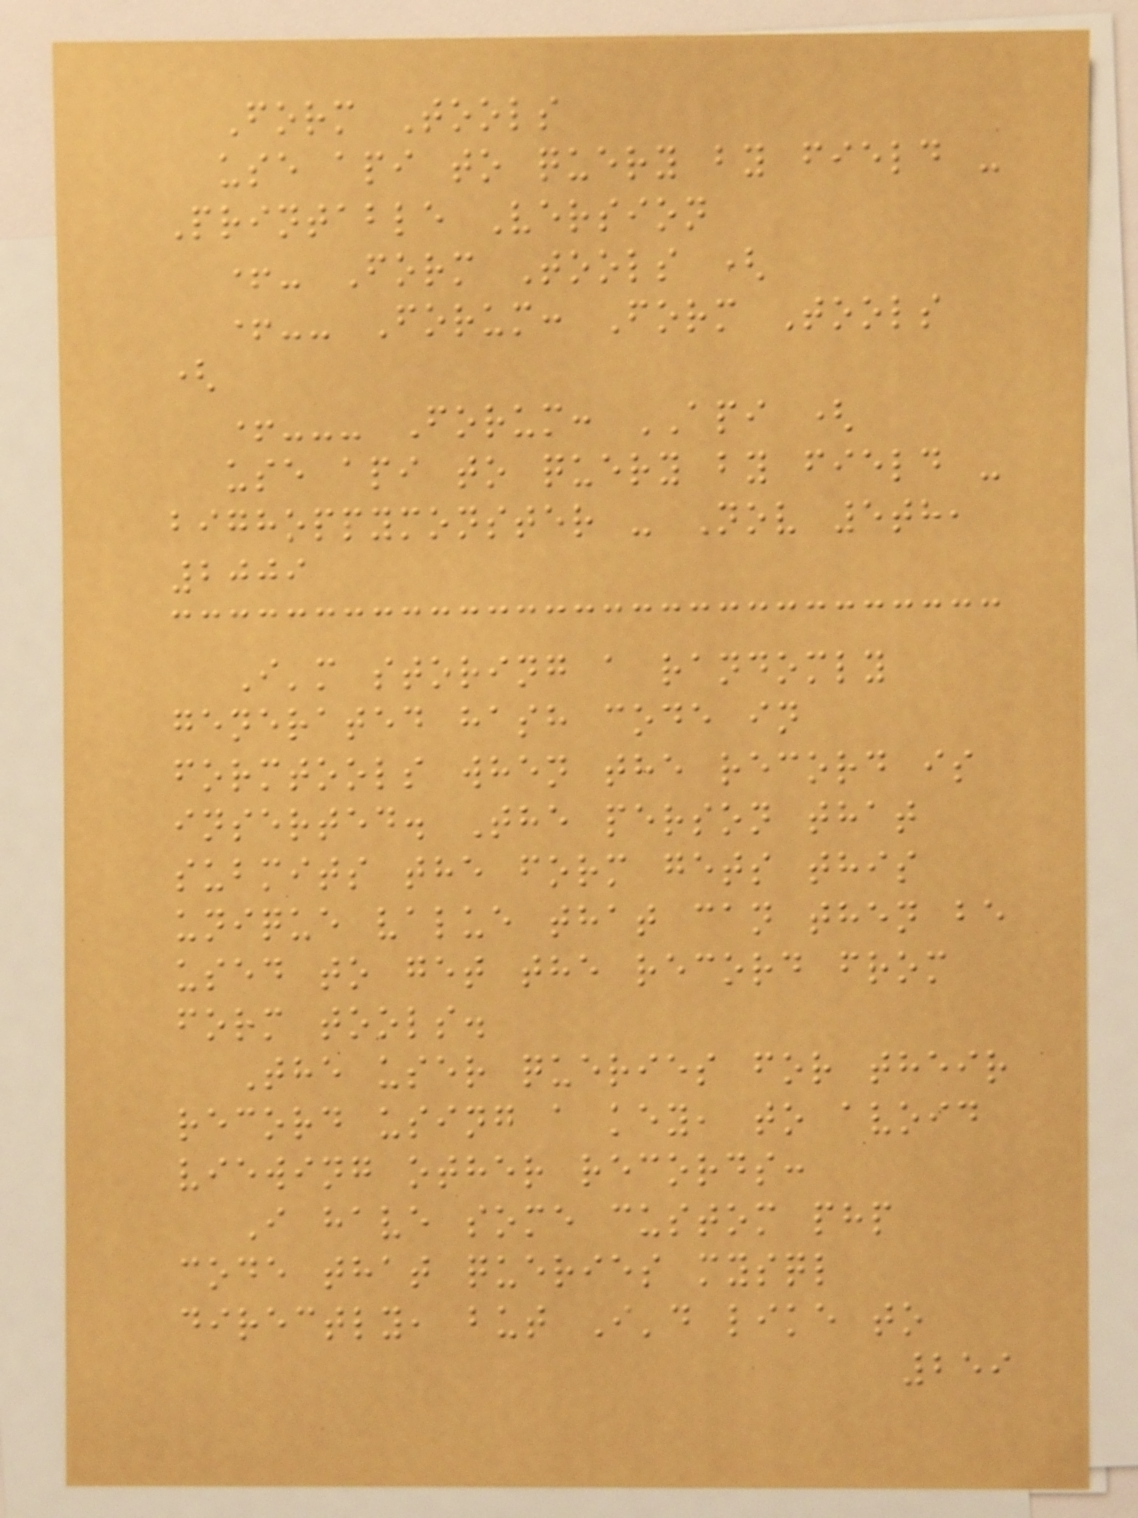Form Tools
use api to query by field -
Printable Version
+- Form Tools (
+-- Forum: Form Tools
(
+--- Forum: API (
use api to query by field -
bighoppymonster - Nov 5th,
2009
I'm storing a randomly
generated hash code in
formtools when the record is
inserted. The person that
submits the form gets this
unique value that can then be
used to get the record from
form tools.
The user queries for their
record using a key, to avoid
viewing other records:
I have some custom php
code that queries mysql
directly, but I'd like to
259
